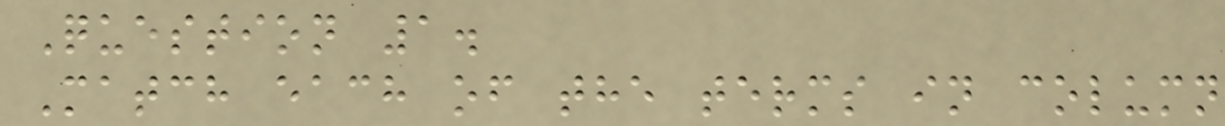Question 1.
Match each of the terms in column
